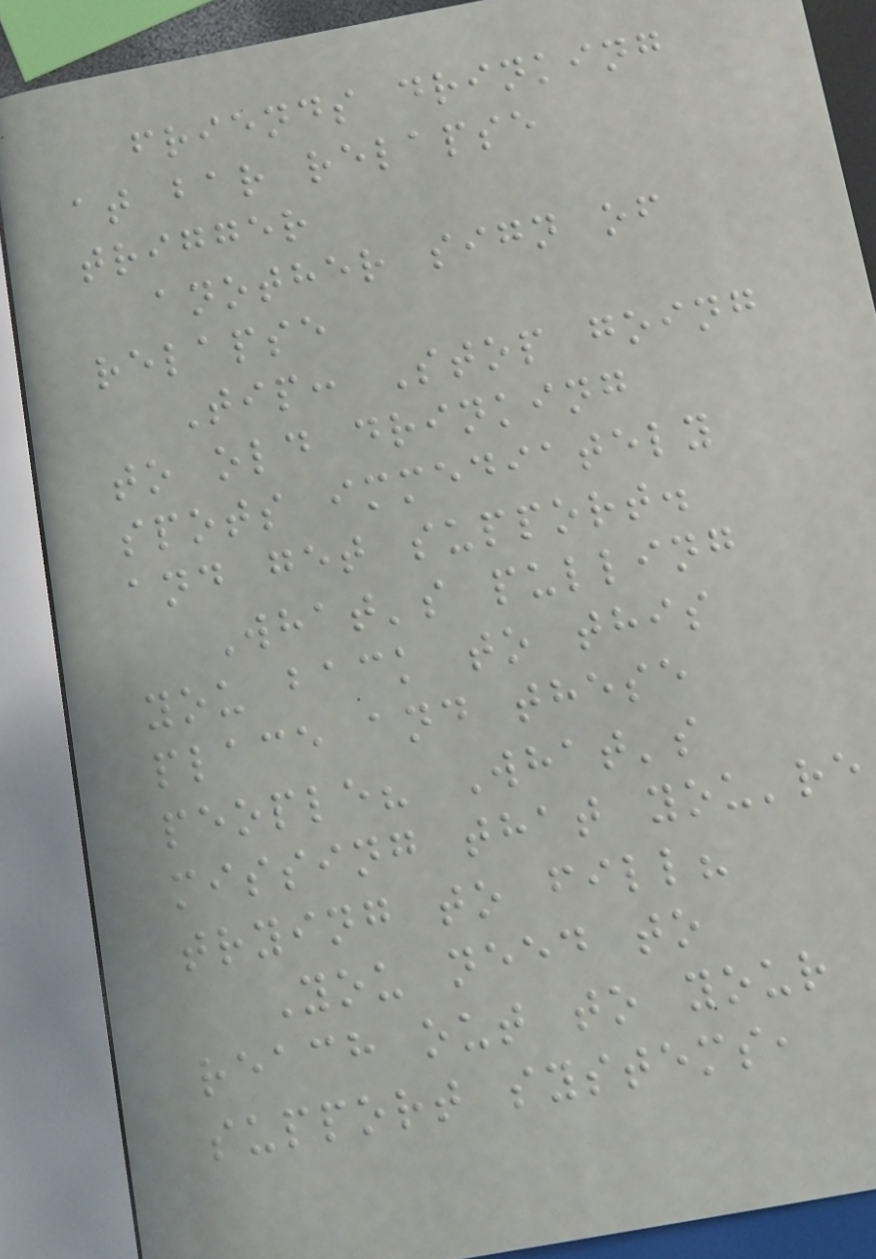friends drinking
at bar relapse
trigger
another sign of
relapse
Tip: Stop going
to old drinking
spots immediately
and get support.
What's pulling
you back to this
place and these
people? What's
missing that you're
trying to fill?
You need to
reach out to your
support systems,
